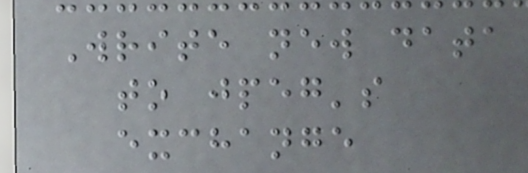Write new data
to jpeg's
exchange
